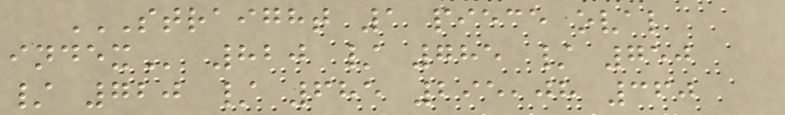STRAIGHT 1 PIECE OVAL
INDEX 820 / 785 / 750
/ 720 / 685 295,08 360
